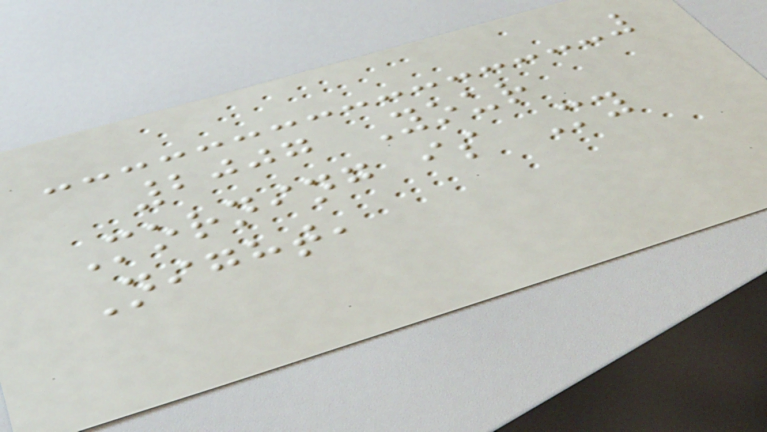2007 Your
Morning is My
Night,
